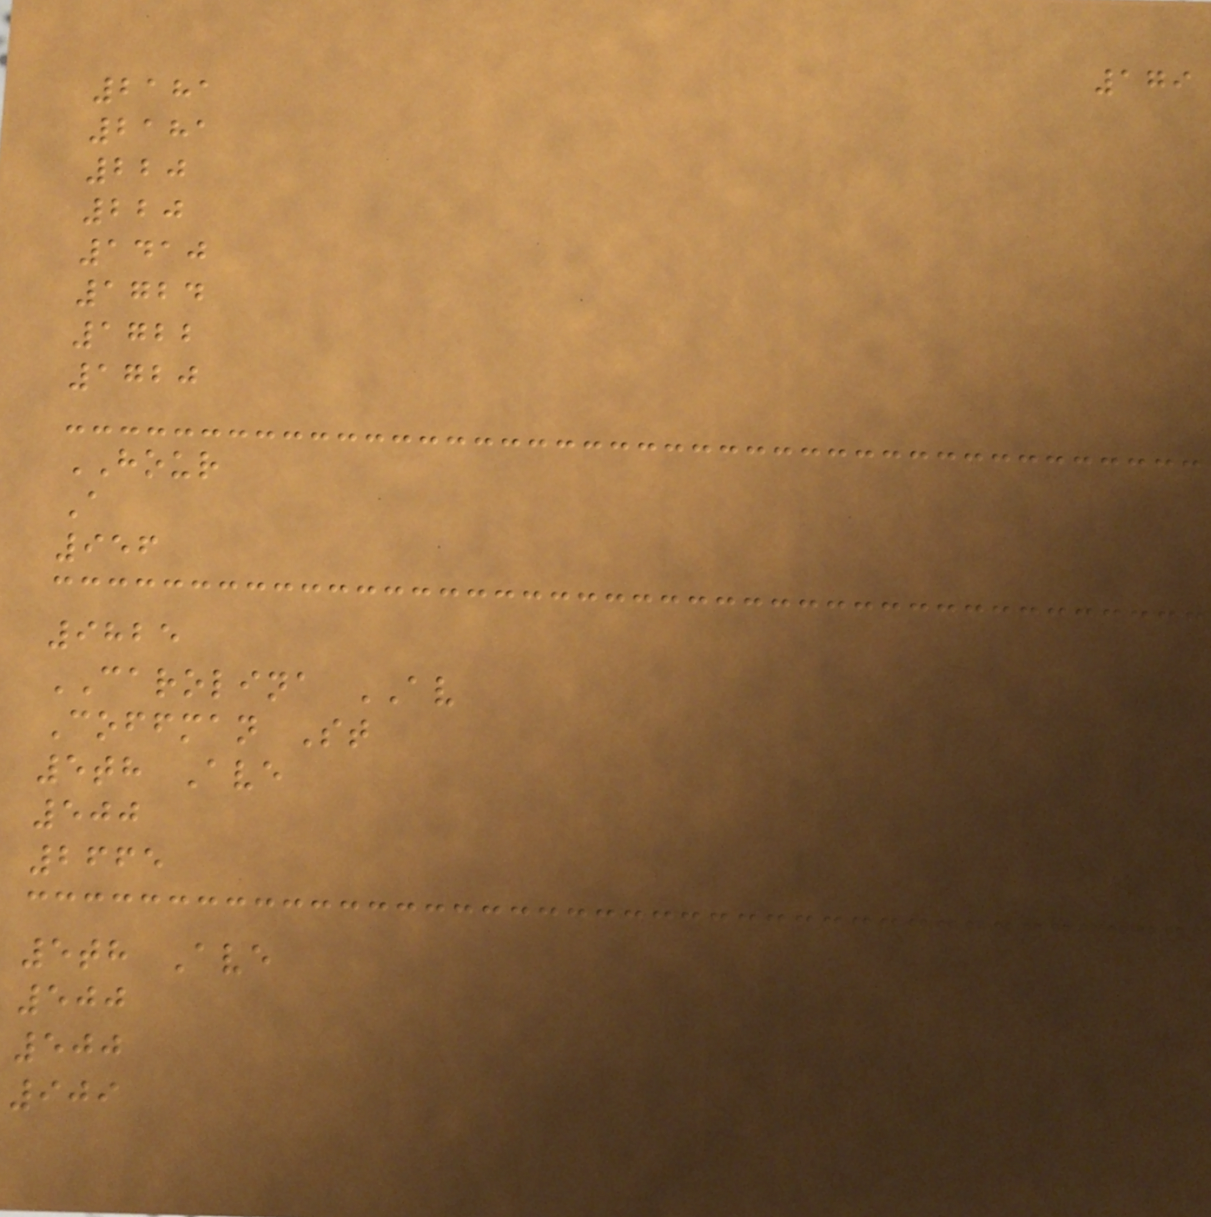179
2181
2181
220
220
1410
1724
1722
1720
HOUR
A
956
9825
CAROLINA AV
Coffman St
5th Ave
500
2665
5th Ave
500
500
909
